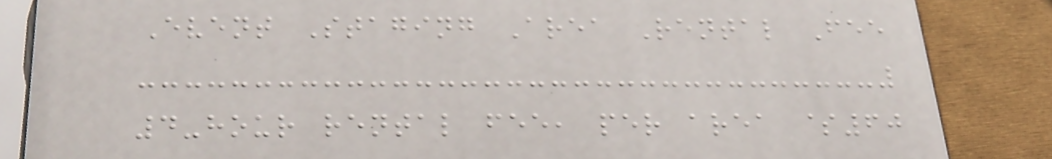Event Staging Area Rental Fee
4-hour rental fee, per area $60
